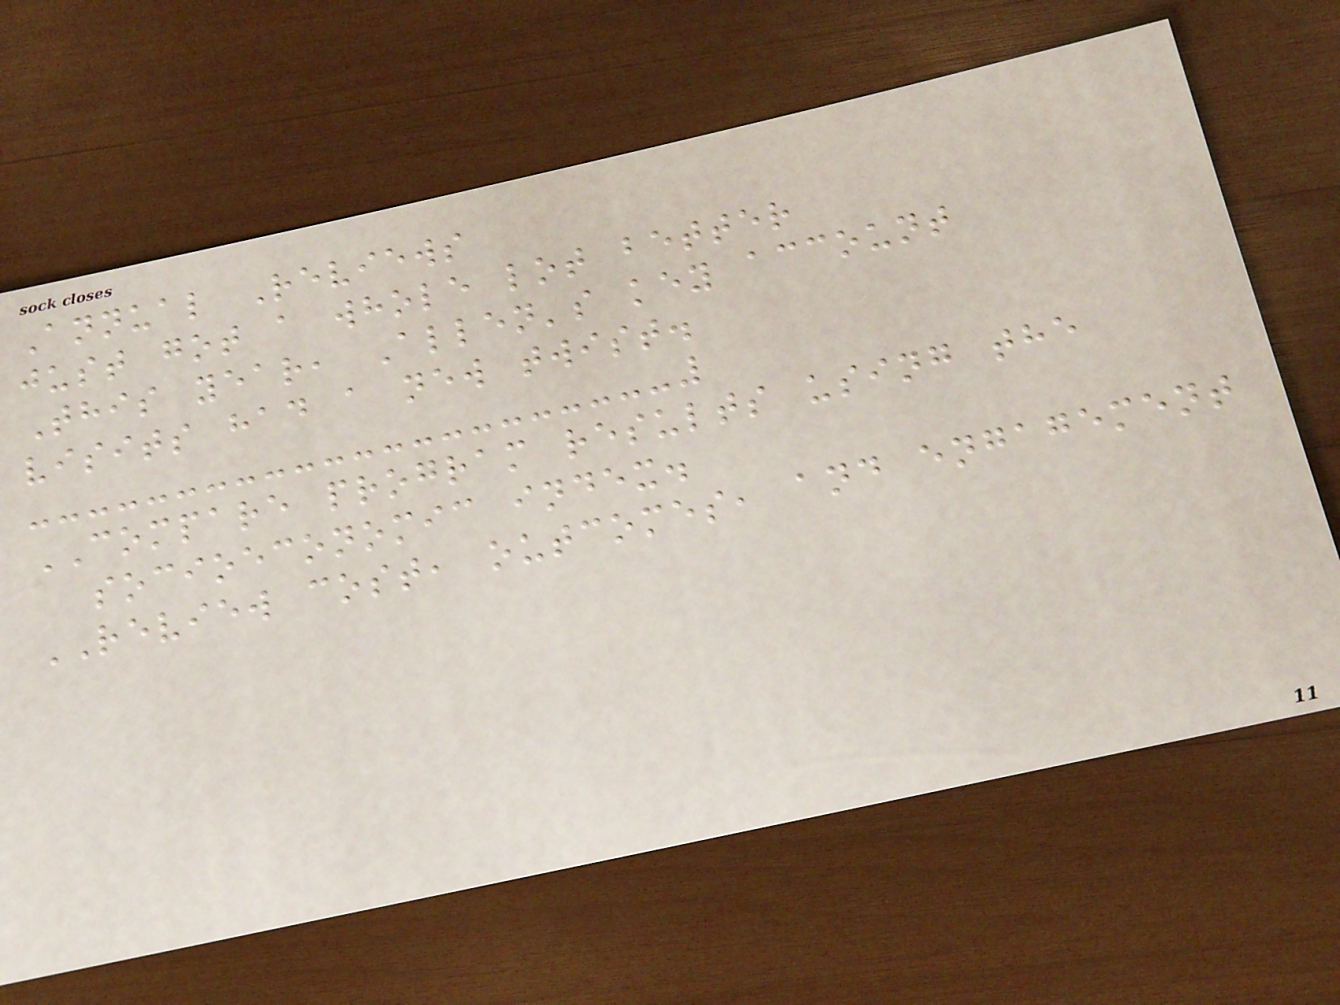Annual Reviews
just got a whole lot better
This year, Allen's key account
visits had a new twist.
COMPARE program results using the
socioeconomic index.
REVIEW cost, outcomes, and engagement
